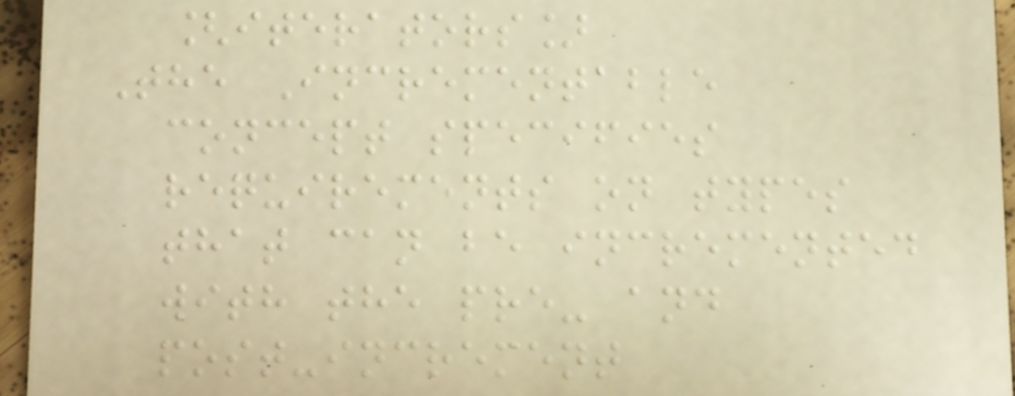[iterators]
The Incrementable
concept specifies
requirements on types
that can be incremented
with the pre- and
post-increment
